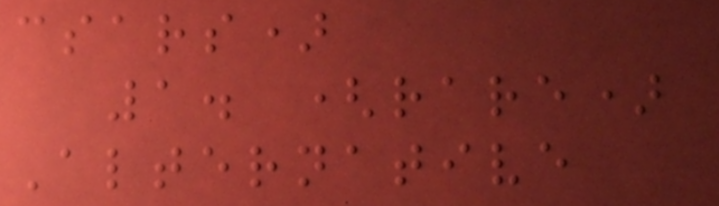csars)
1. (rare)
Alternative
